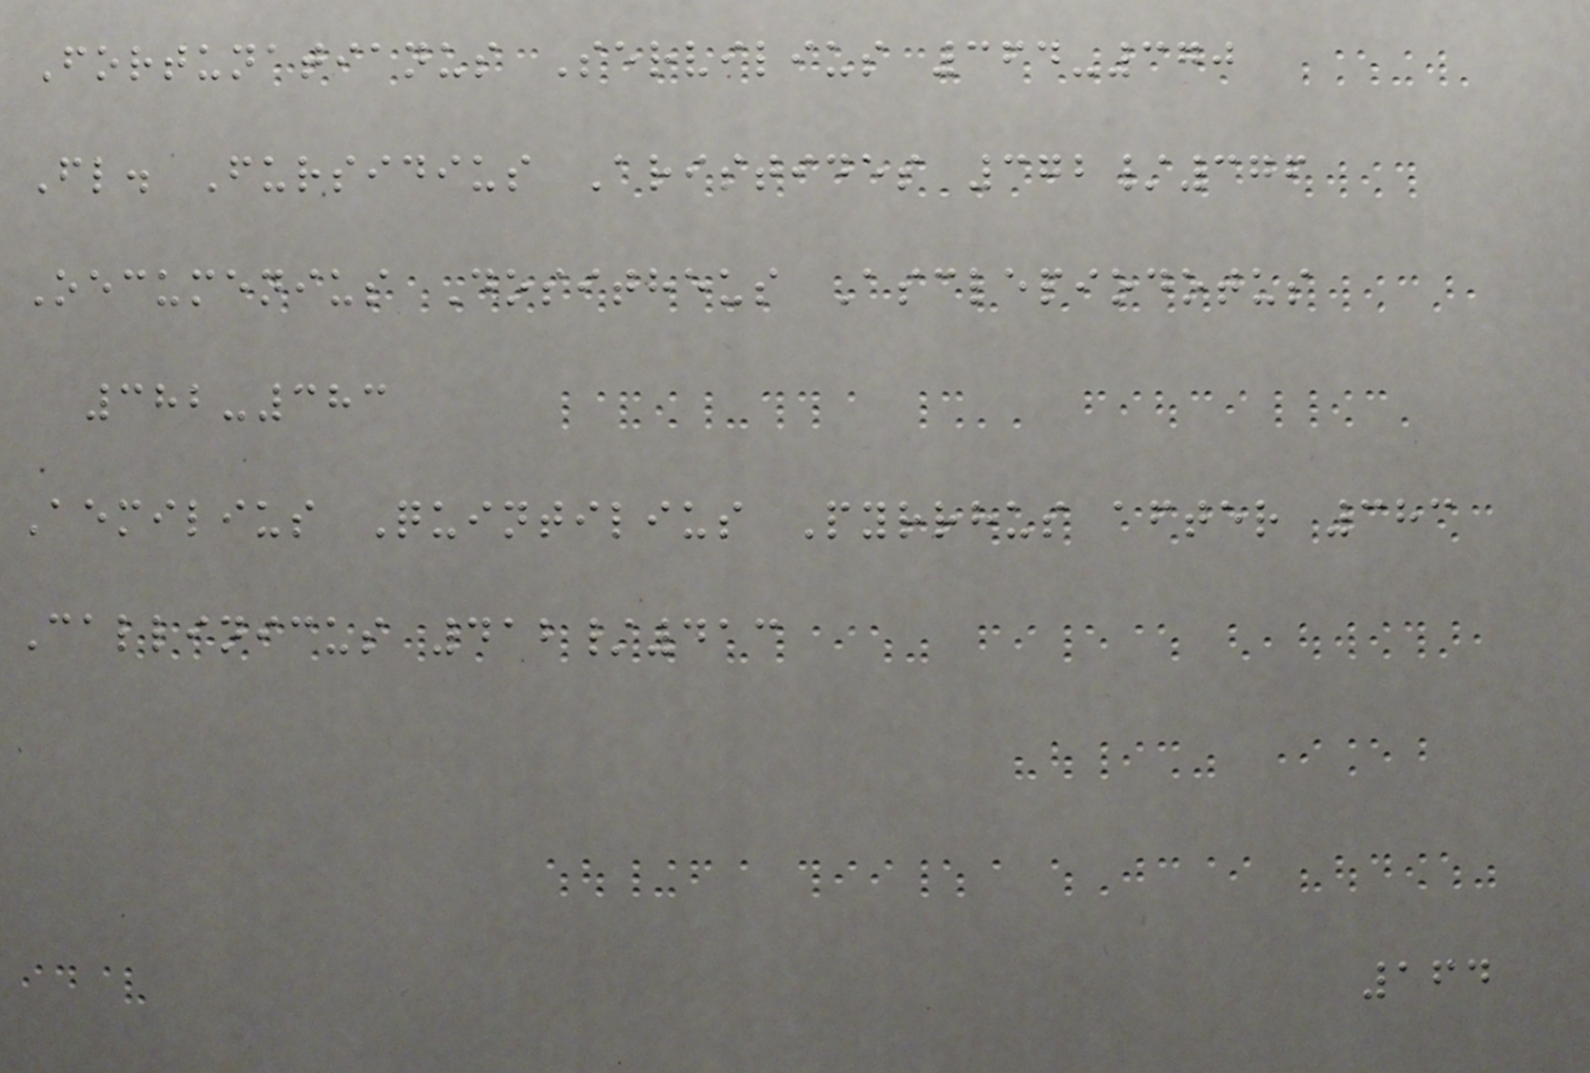Fortunatianus Servilius 364-370
Fl. Fursidius Aristides 372/376
Oecumenius Dositheus Asclepiodotus
382-383
Aemilius Quintilius Pyrrhus after 383
Callinicus 412/413
164
